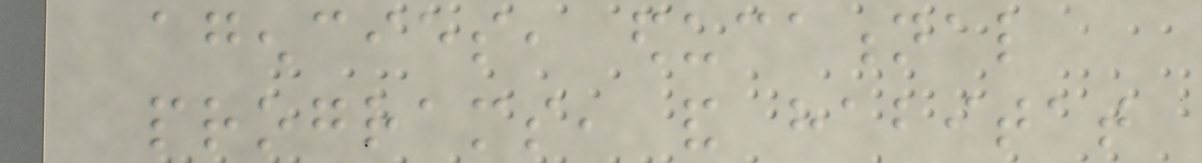agencies, educational
programs, and habitat
